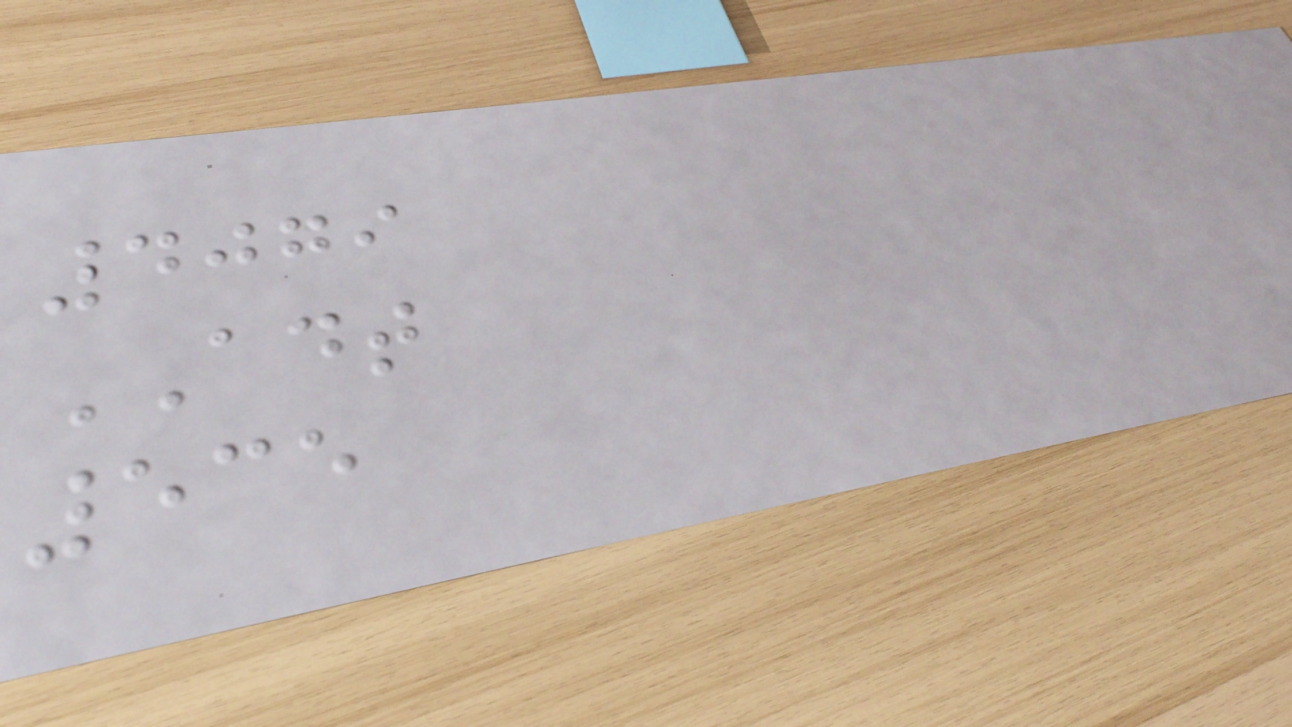4079
ADT
535
